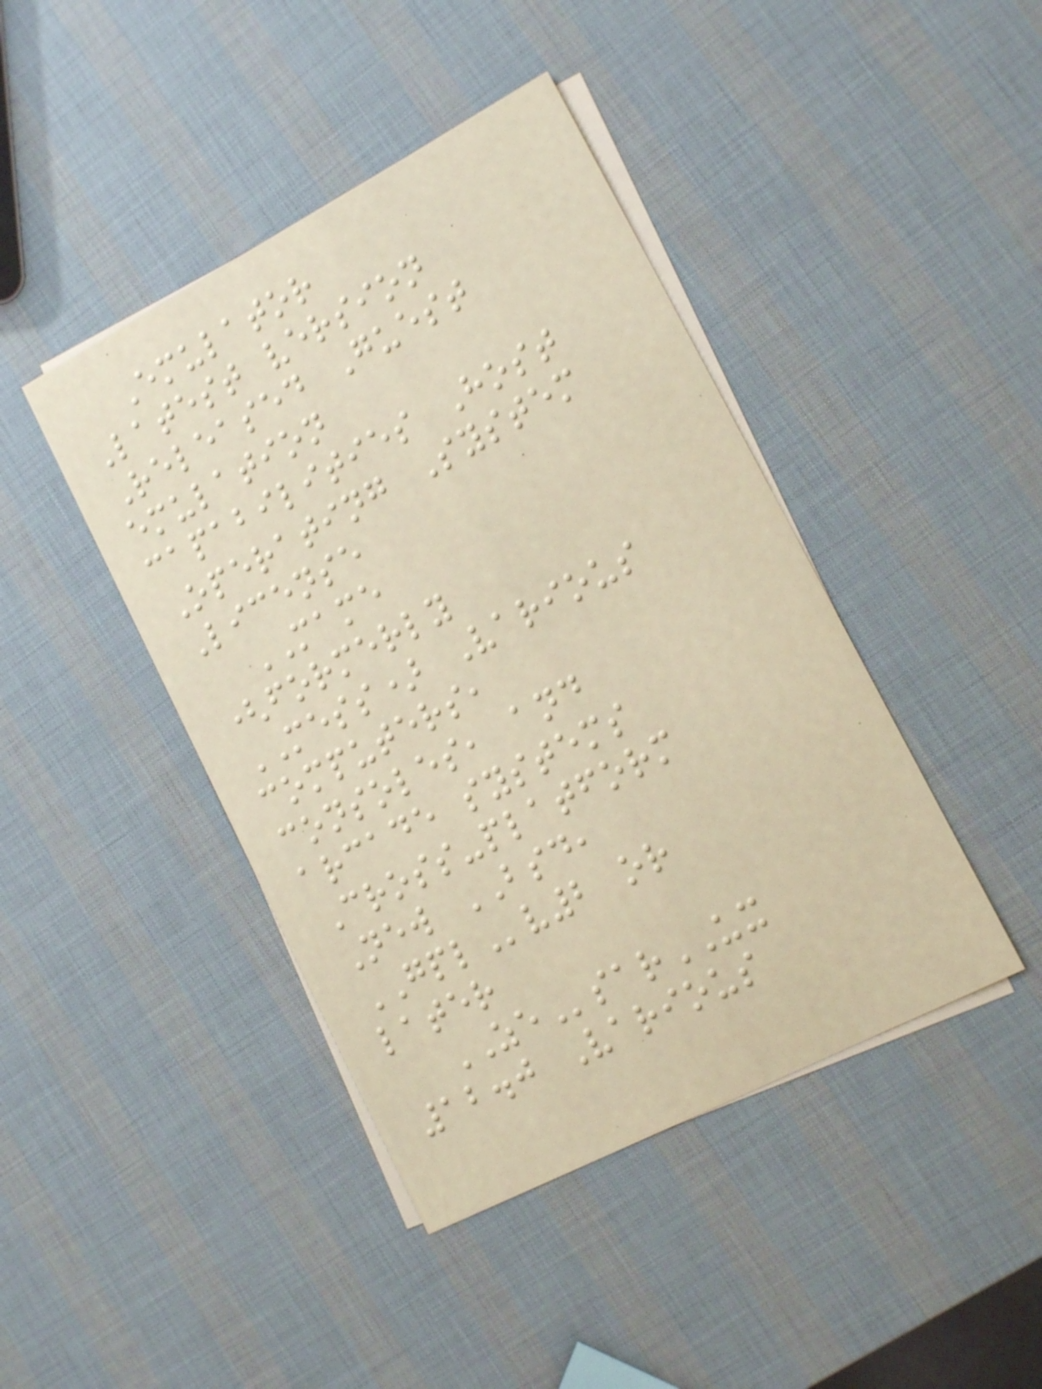Emulator
Latest version
Released Guest
emulation
capabilities Host
Operating System
License
MAME
(formerly
MESS) Various
computers,
consoles, and
arcade systems
Cross-platform
New BSD,
GPLv2 or
later
ZEsarUX
12.0 Various
